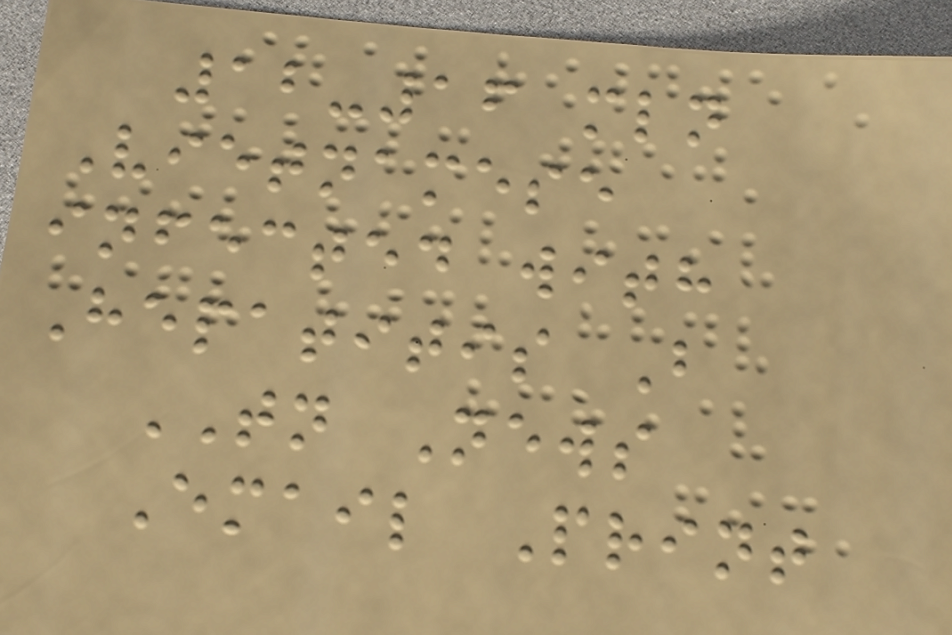12-16 mln
Vietnamese
infected with
Hepatitis B
TN News
Email Print
